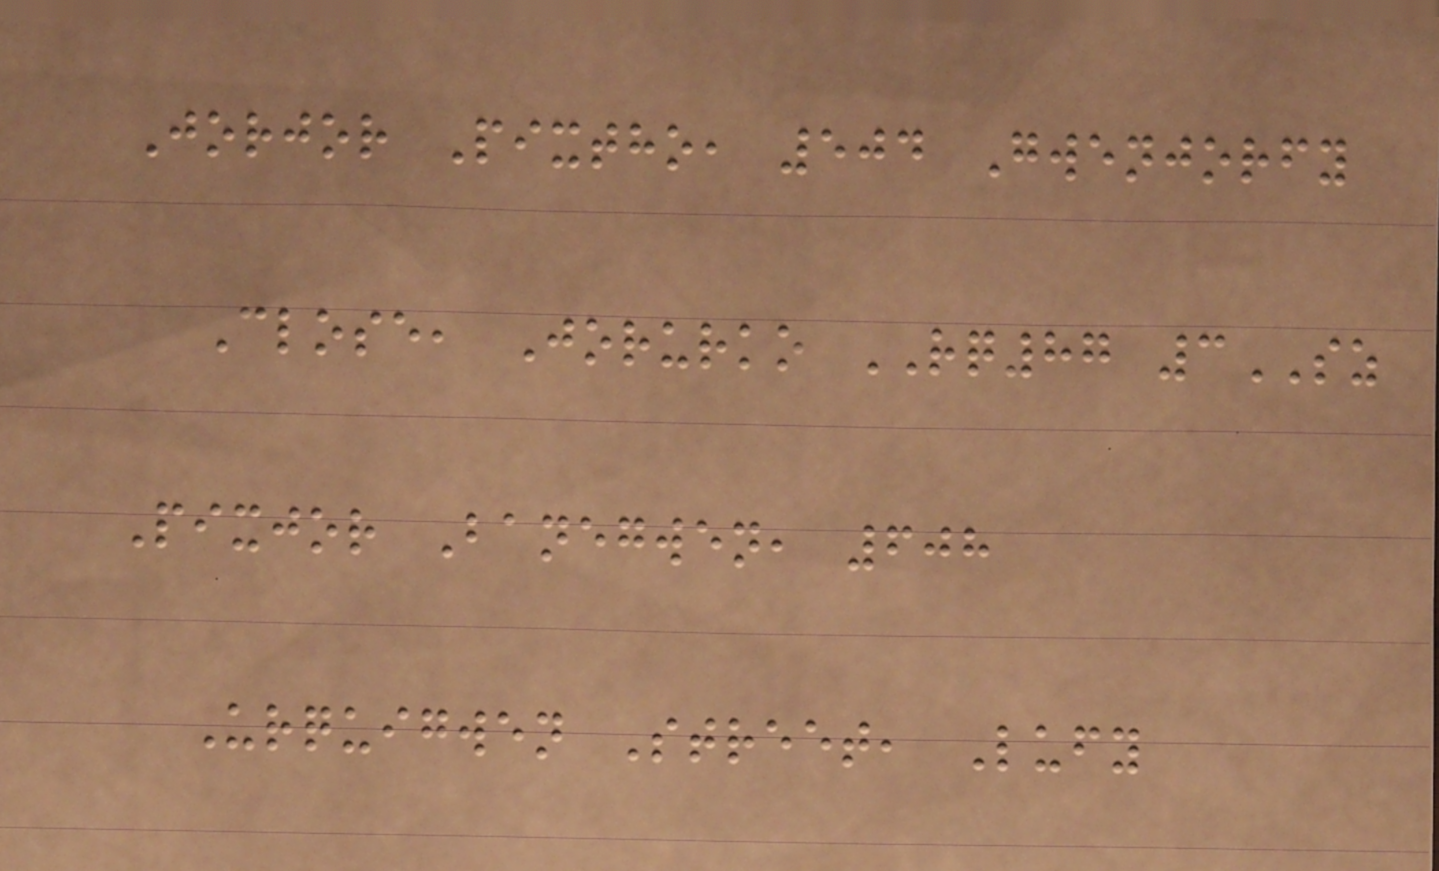Jorjor Pixtho, 504 Gwenjorfy
Close, Jorurko RQ87 3SZ
Pixjor Banegwen, 608
Urquigwen Street, Lufy
